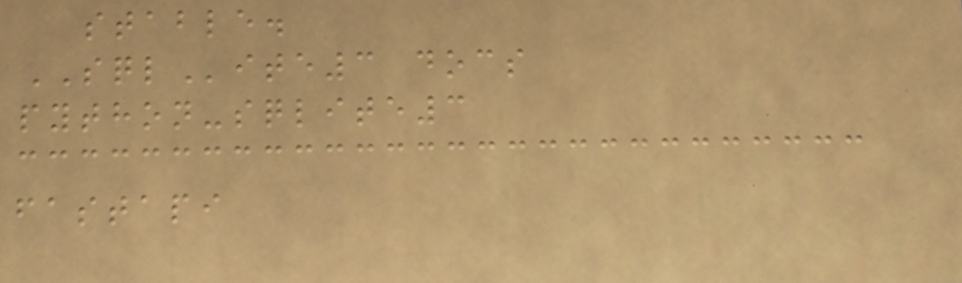stable.
SQLite3 docs
python-sqlite3
fastapi
